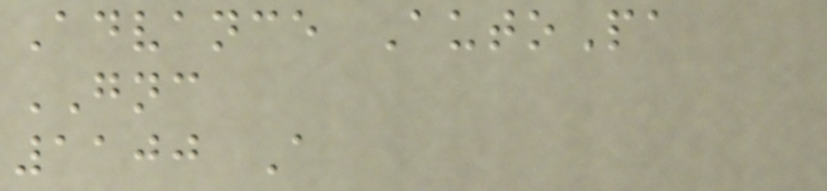Advance AutoPa
GNC
1100 A
